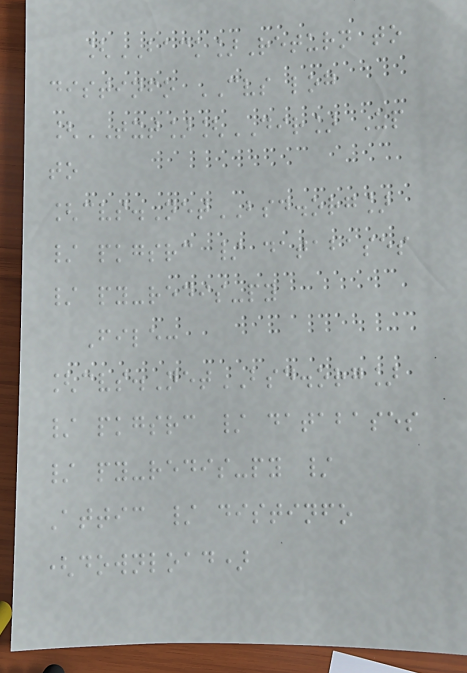[BACK]Return to
distinfo CVS log
[TXT][DIR] Up
to
[cvs.NetBSD.org]
/ pkgsrc / databases
/ py-redis-py
File:
[cvs.NetBSD.org]
/ pkgsrc / databases
/ py-redis-py /
Attic / distinfo
(download)
